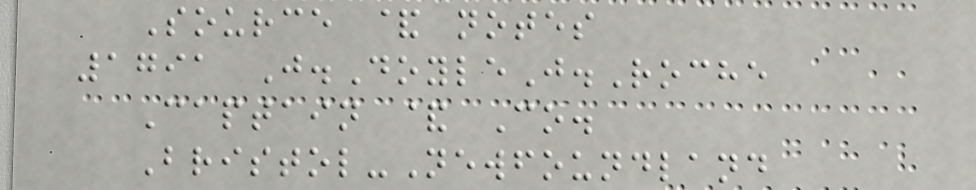Source & notes
1791 J.DoyleJ.Roche
Captain & Co.
Bristol-Newfoundland
